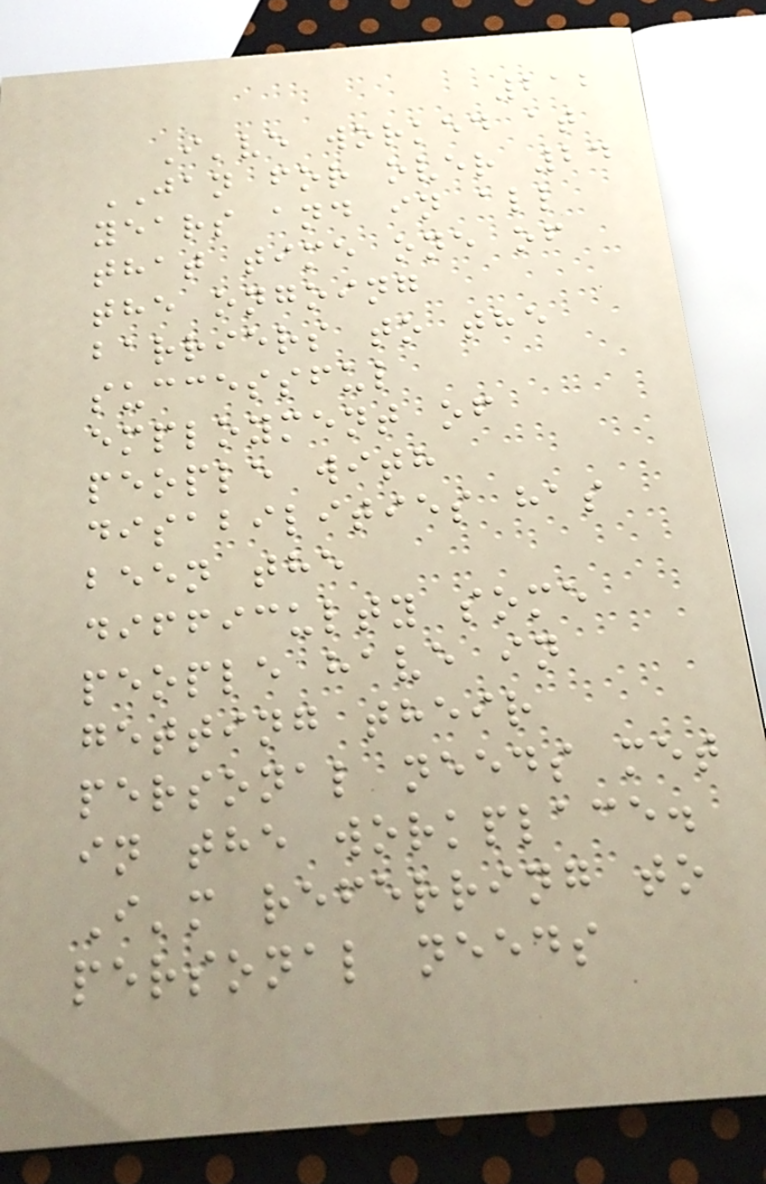212
I've worked at
JAN for over 24
years and in all
that time one of
the ongoing
barriers to the
successful
employment of
people with
disabilities has
been the
difficulty some
people have in
getting their
personal needs met
in the workplace.
I'm referring to
personal needs
